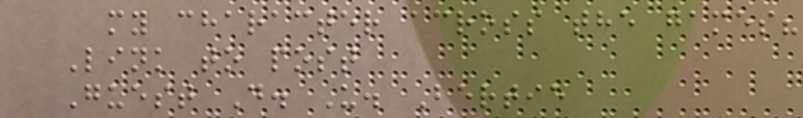my character across the games?
Link to post
Guest D. U. Bertie
